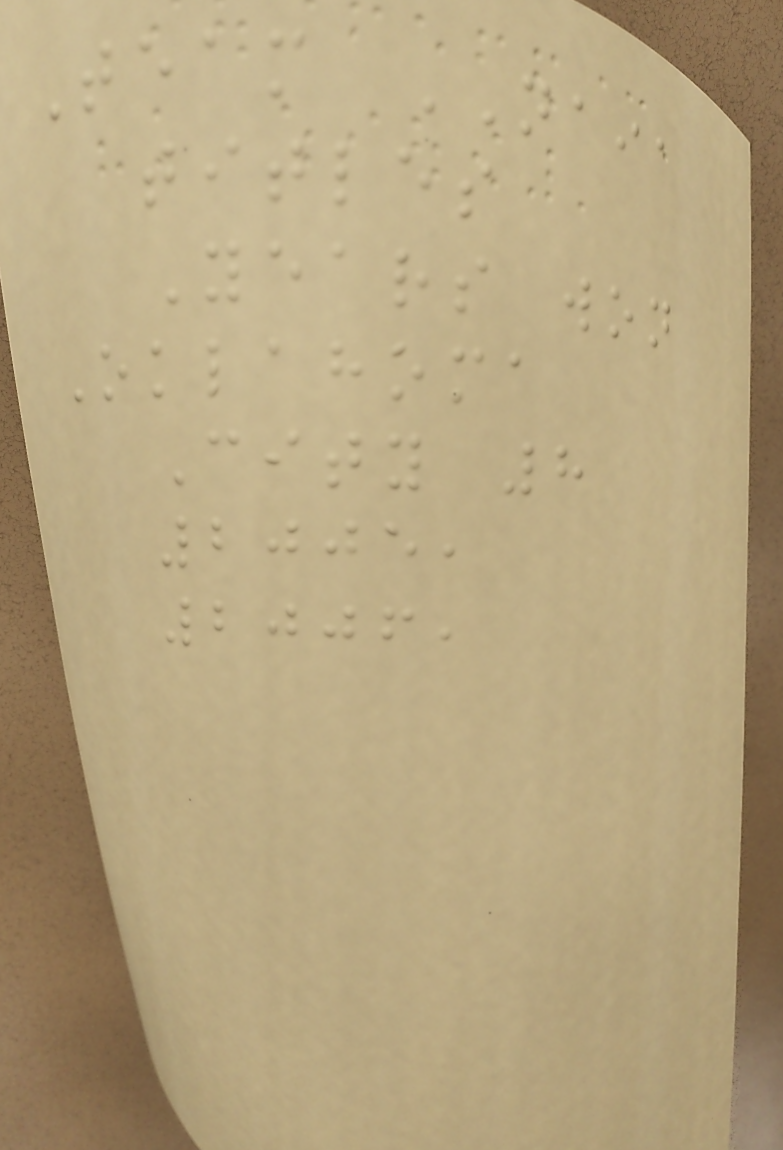Team NAIA
titles
Years won
Oklahoma
City 8
2005,
2006,
